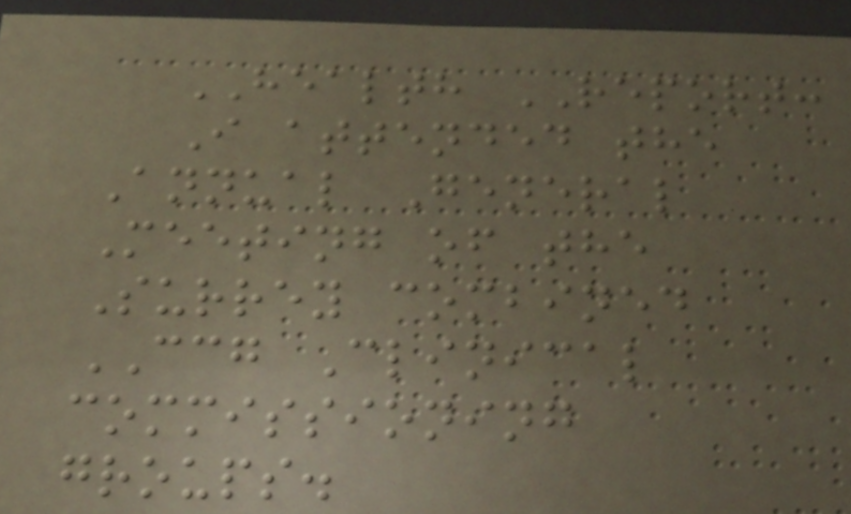HEALTH REPORT:
I attended the
Annual General
Meeting of the
Surrey combined
CCG Clinical
commissioning
groups.
